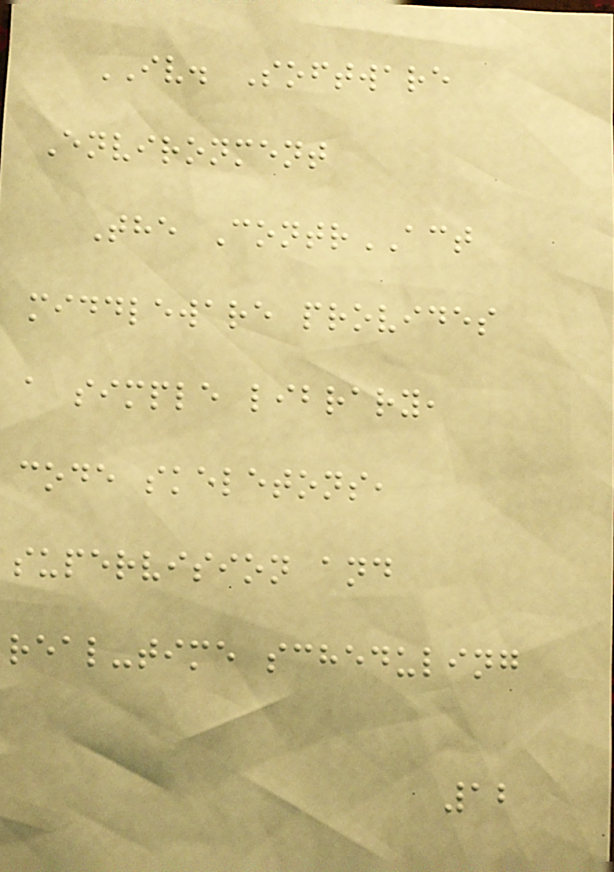IV. Software
Environment
The ContrACT
middleware provides
a simple library,
code skeletons,
supervision and
real-time scheduling
12
